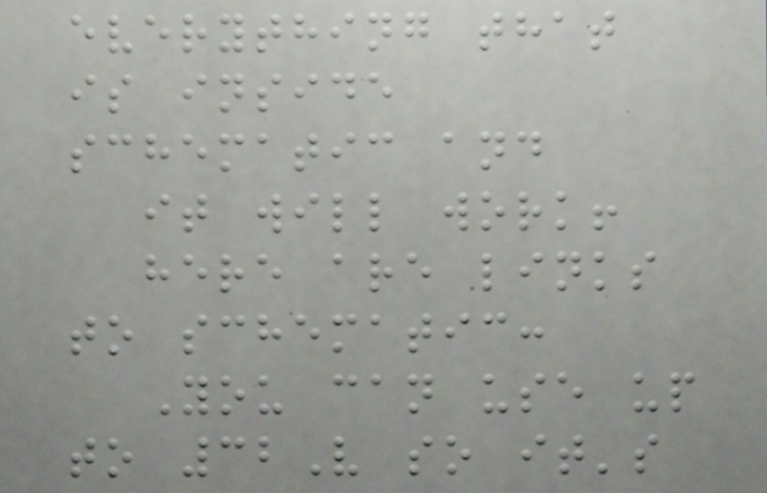everything that
is inside
schematic and
it will work!
here are links
to schematic:
You can use up
to 32V so it's
